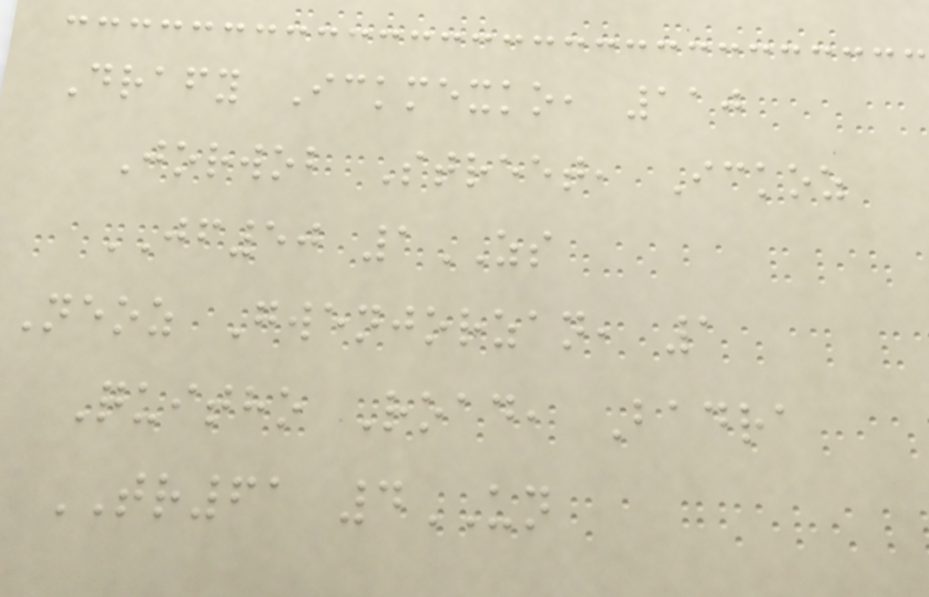Drafy Ickmexko, 110
Jorwob Street, Ickoz
JF50 1ZS
Neoz Gwenjorzan, 1
Quitho Road, Badra
TR61 4UN
